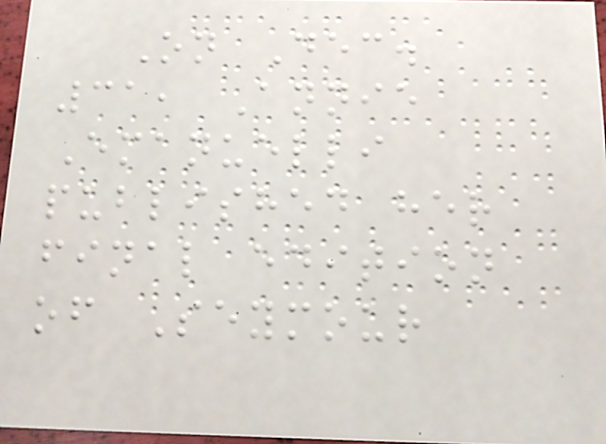On Dec.
31, Annie
Emanuelli
published her
final edition
of Seymour
